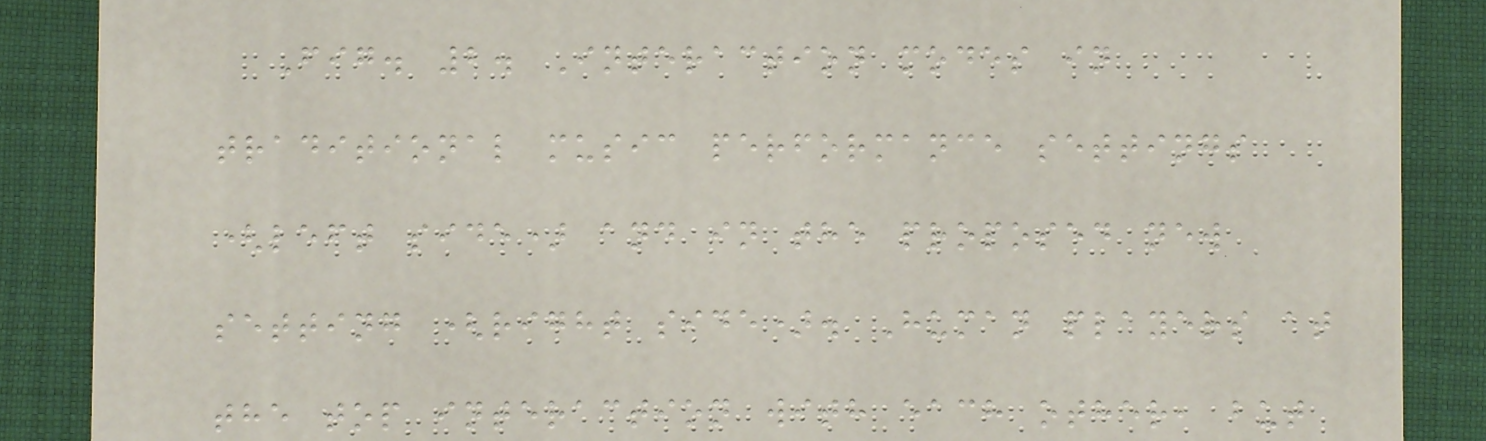Fig. 2. Interaction modes in
traditional music performance settings
(left side) and in the proposed new
setting (right side). Human players at
the top interaction with each other, but
